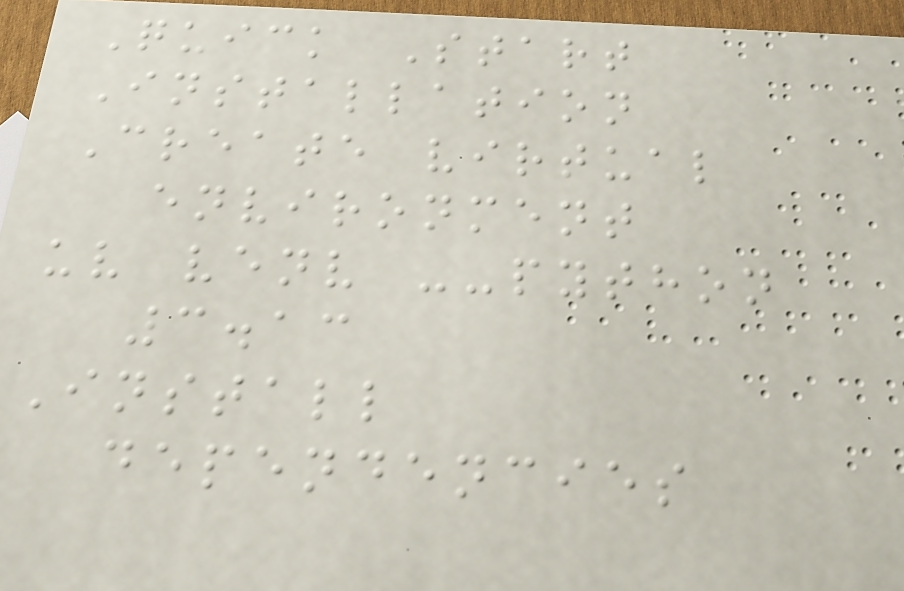Quick Start
Installation
Create virtual
environment
uv venv --python
3.13
Install
dependencies
